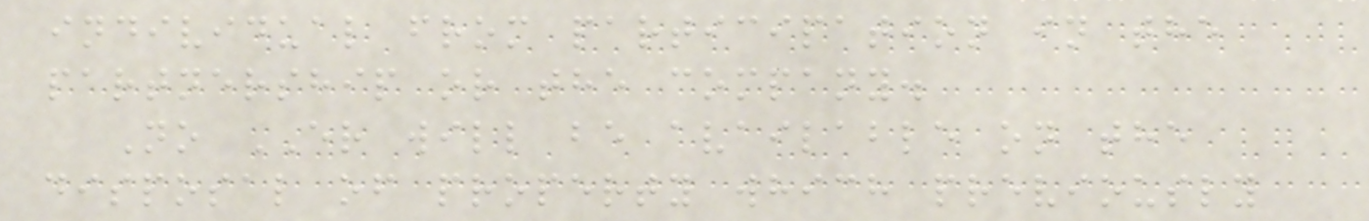individual from participation in the
partnership or the company.
No ER will be available on the
disposal of property which previously
